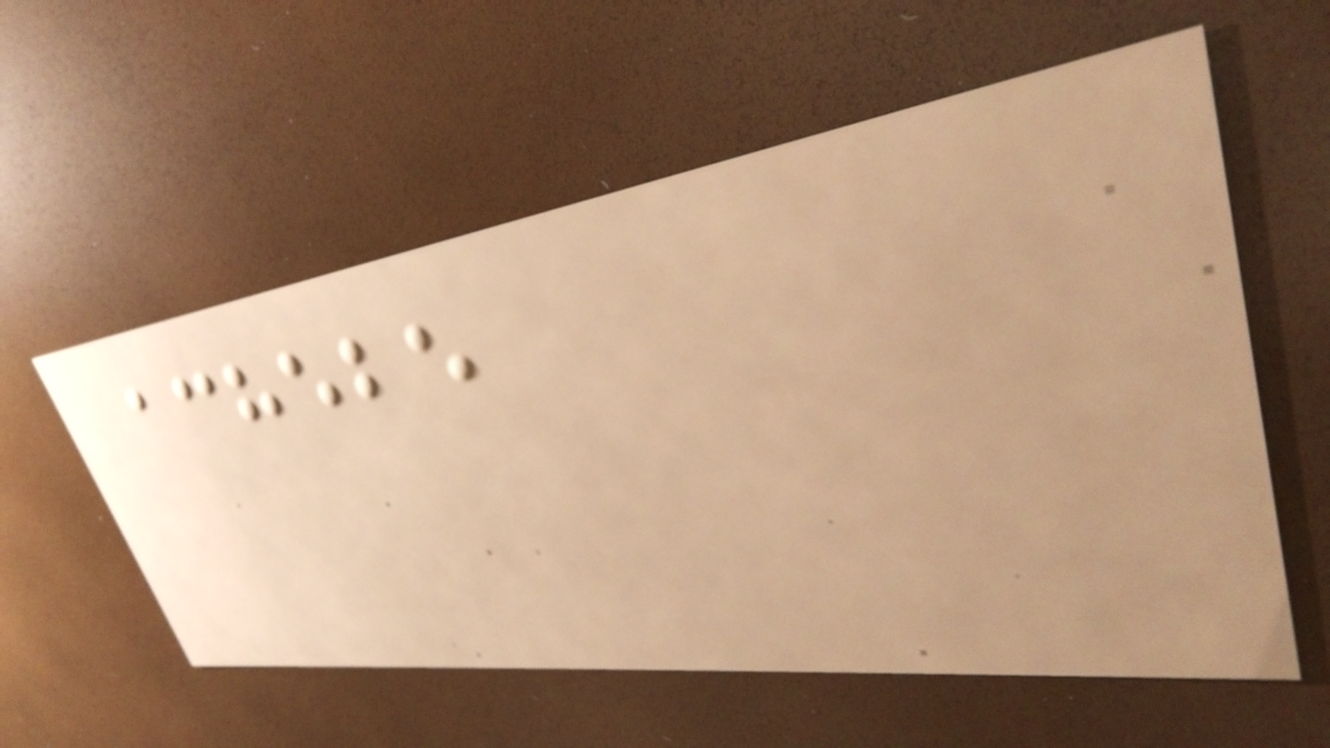achebe
